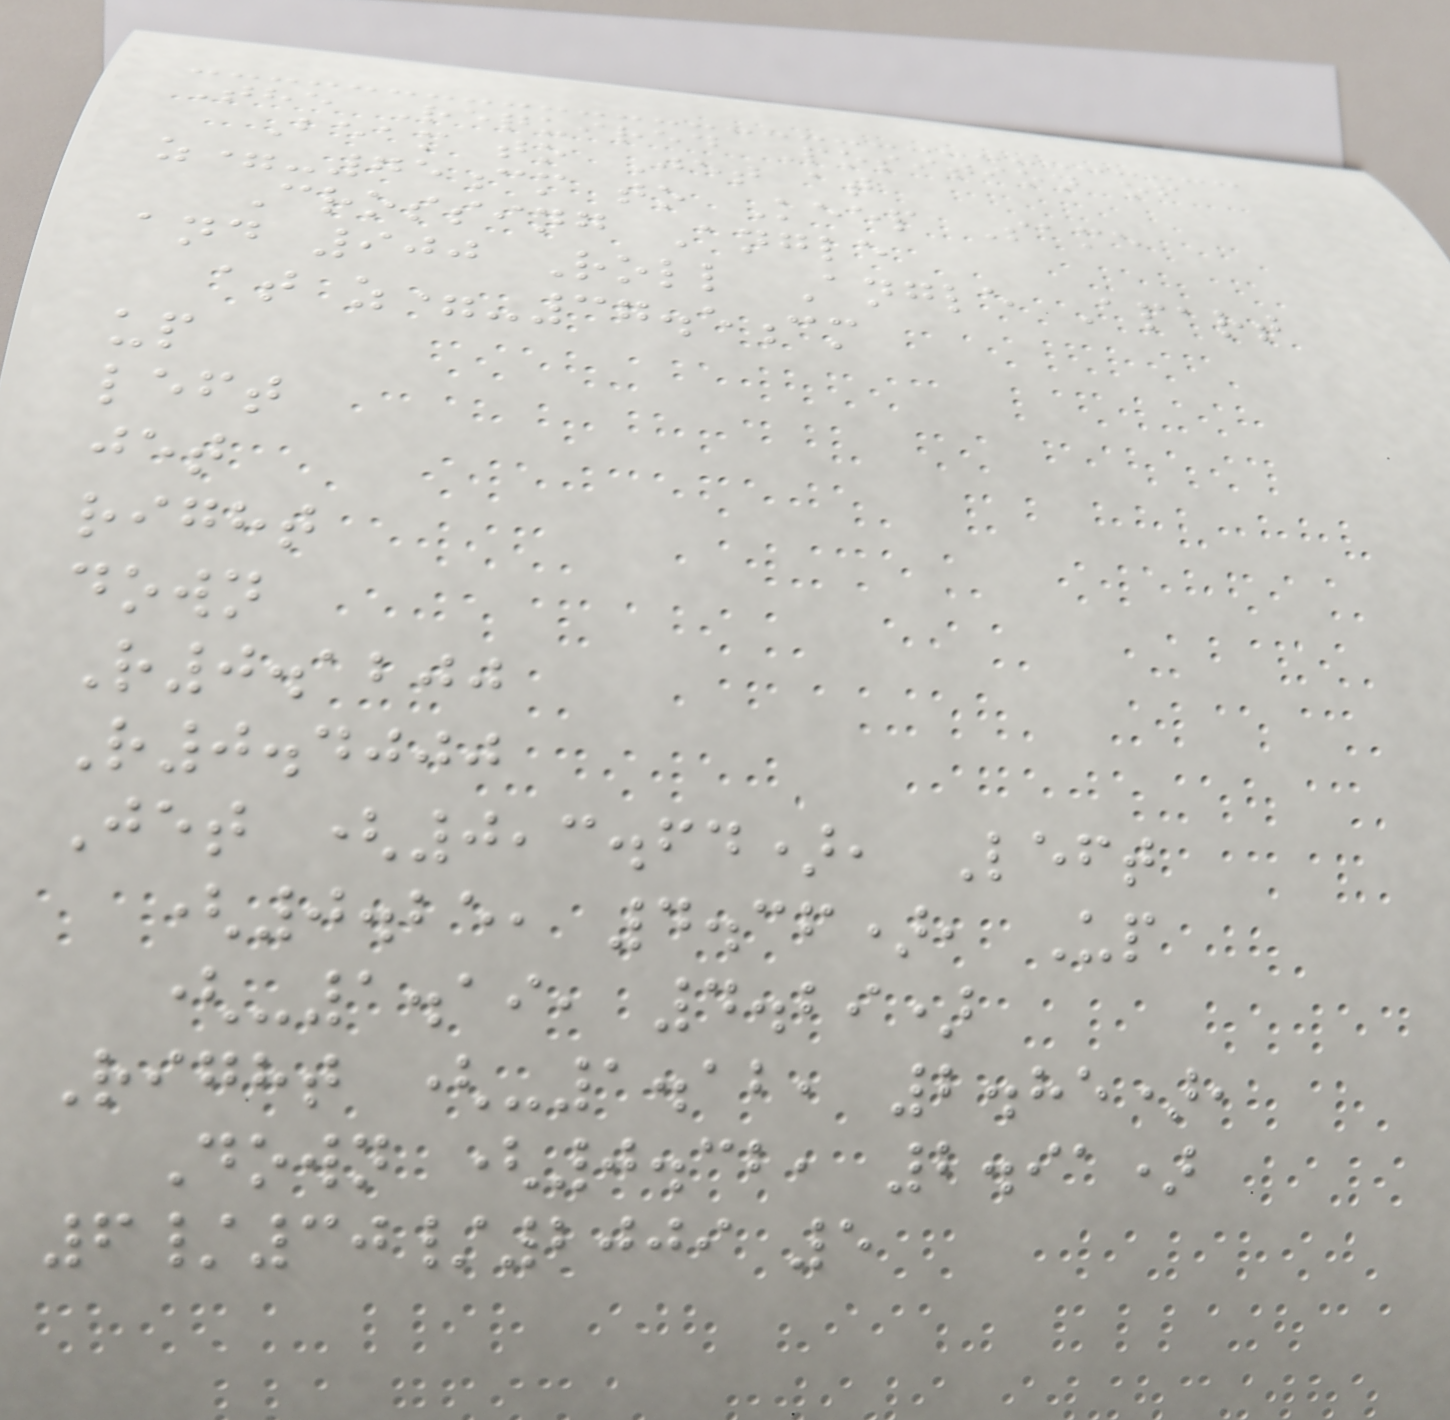The Required Position of
Beam to Jet at
z=-75cm to Keep Same
Crossing Angle
and 900 Roll Angle Apart
at z=-37.5cm
up
left
jet
right
down
R0.1200
R0.4000
Jet (0,3.64), Left
(0.25, 4.36), Up
(-1.19, 4.29)
Right (-1.12, 2.85),
Down (0.32, 2.91)
6/30/2009 5
